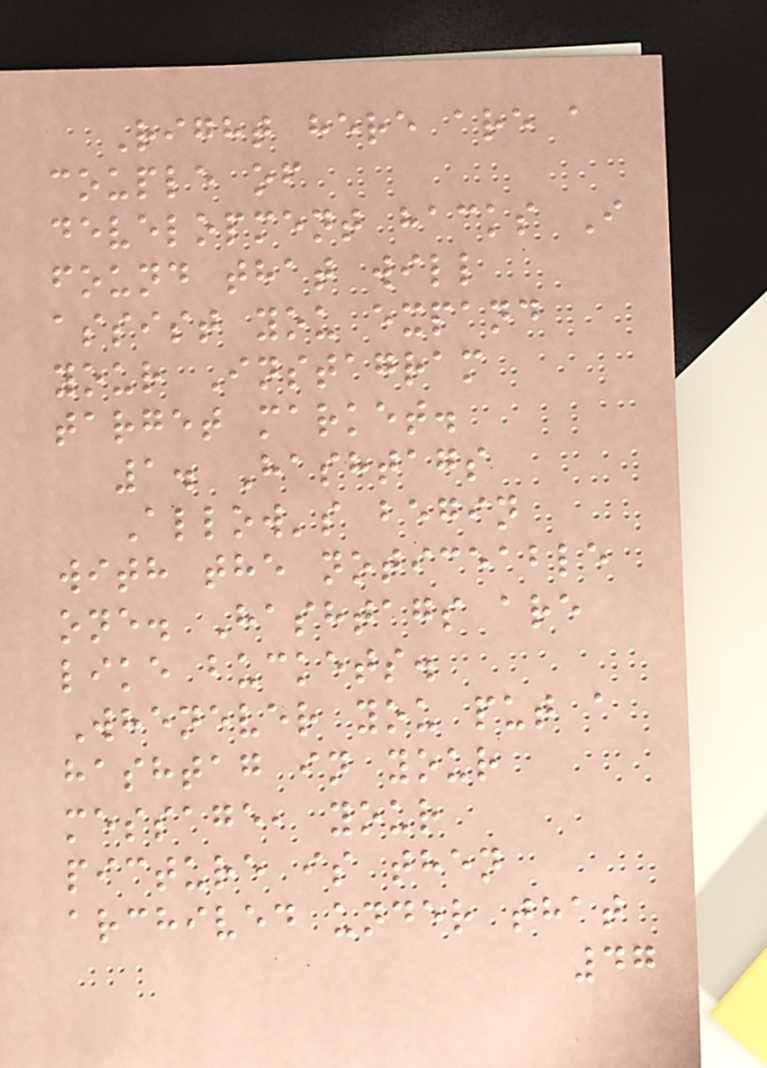Right here are a
couple of
development hacks I
found that will
assist you expand
your Instagram
target market.
1. Hashtags
Allow's begin
with the noticeable
one. Hashtags are
like buckets.
Whenever you put a
hashtag in your
message, your
picture is then
archived under that
47
